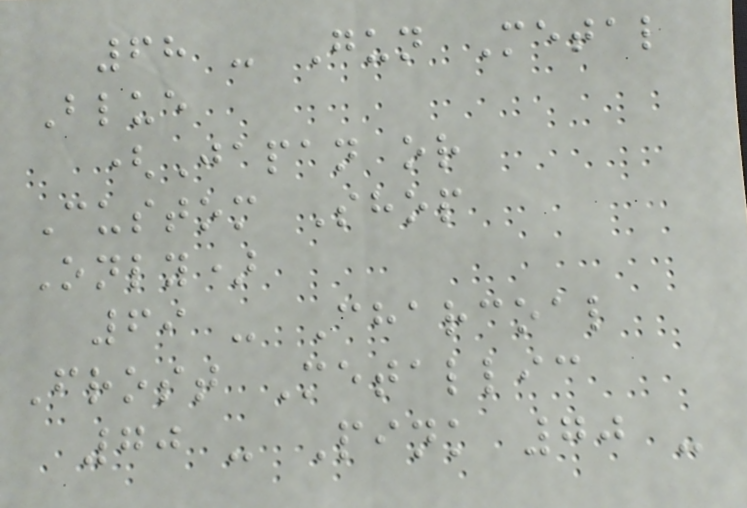68 - Gun Metal
Blue
(Japan or
Custom Shop
Only)
69 - Charcoal
Frost Metallic
70 - Pink 70 -
